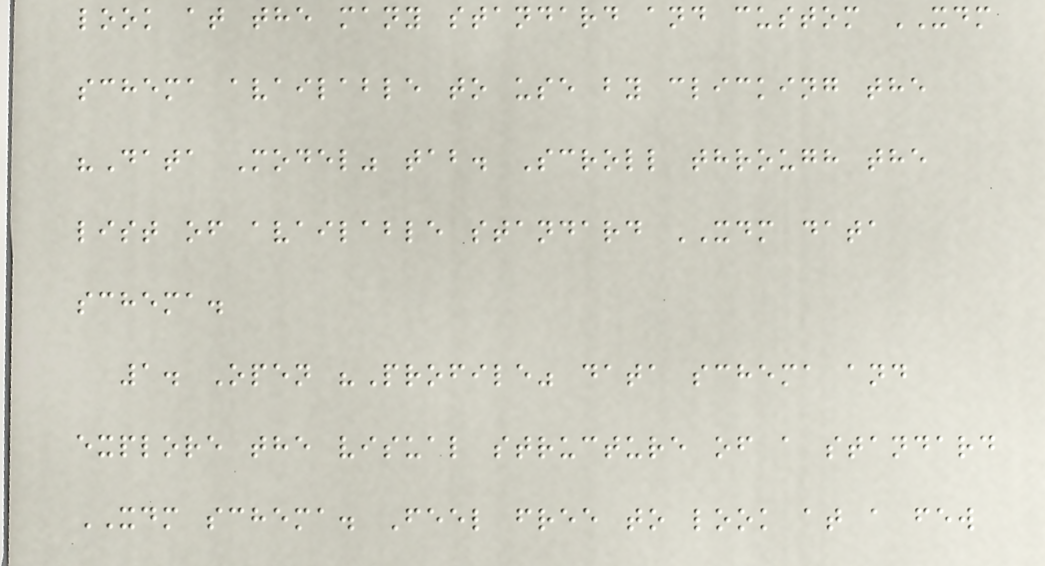look at the many standard and custom XDM
schema available to use by clicking the
"Data Model" tab. Scroll through the
list of available standard XDM data
schema.
1. Open "Profile" data schema and
explore the visual structure of a standard
XDM schema. Feel free to look at a few
